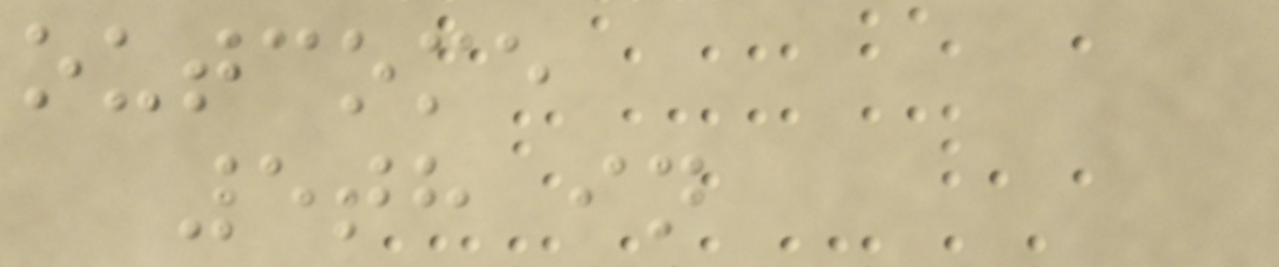outcome
5th in
